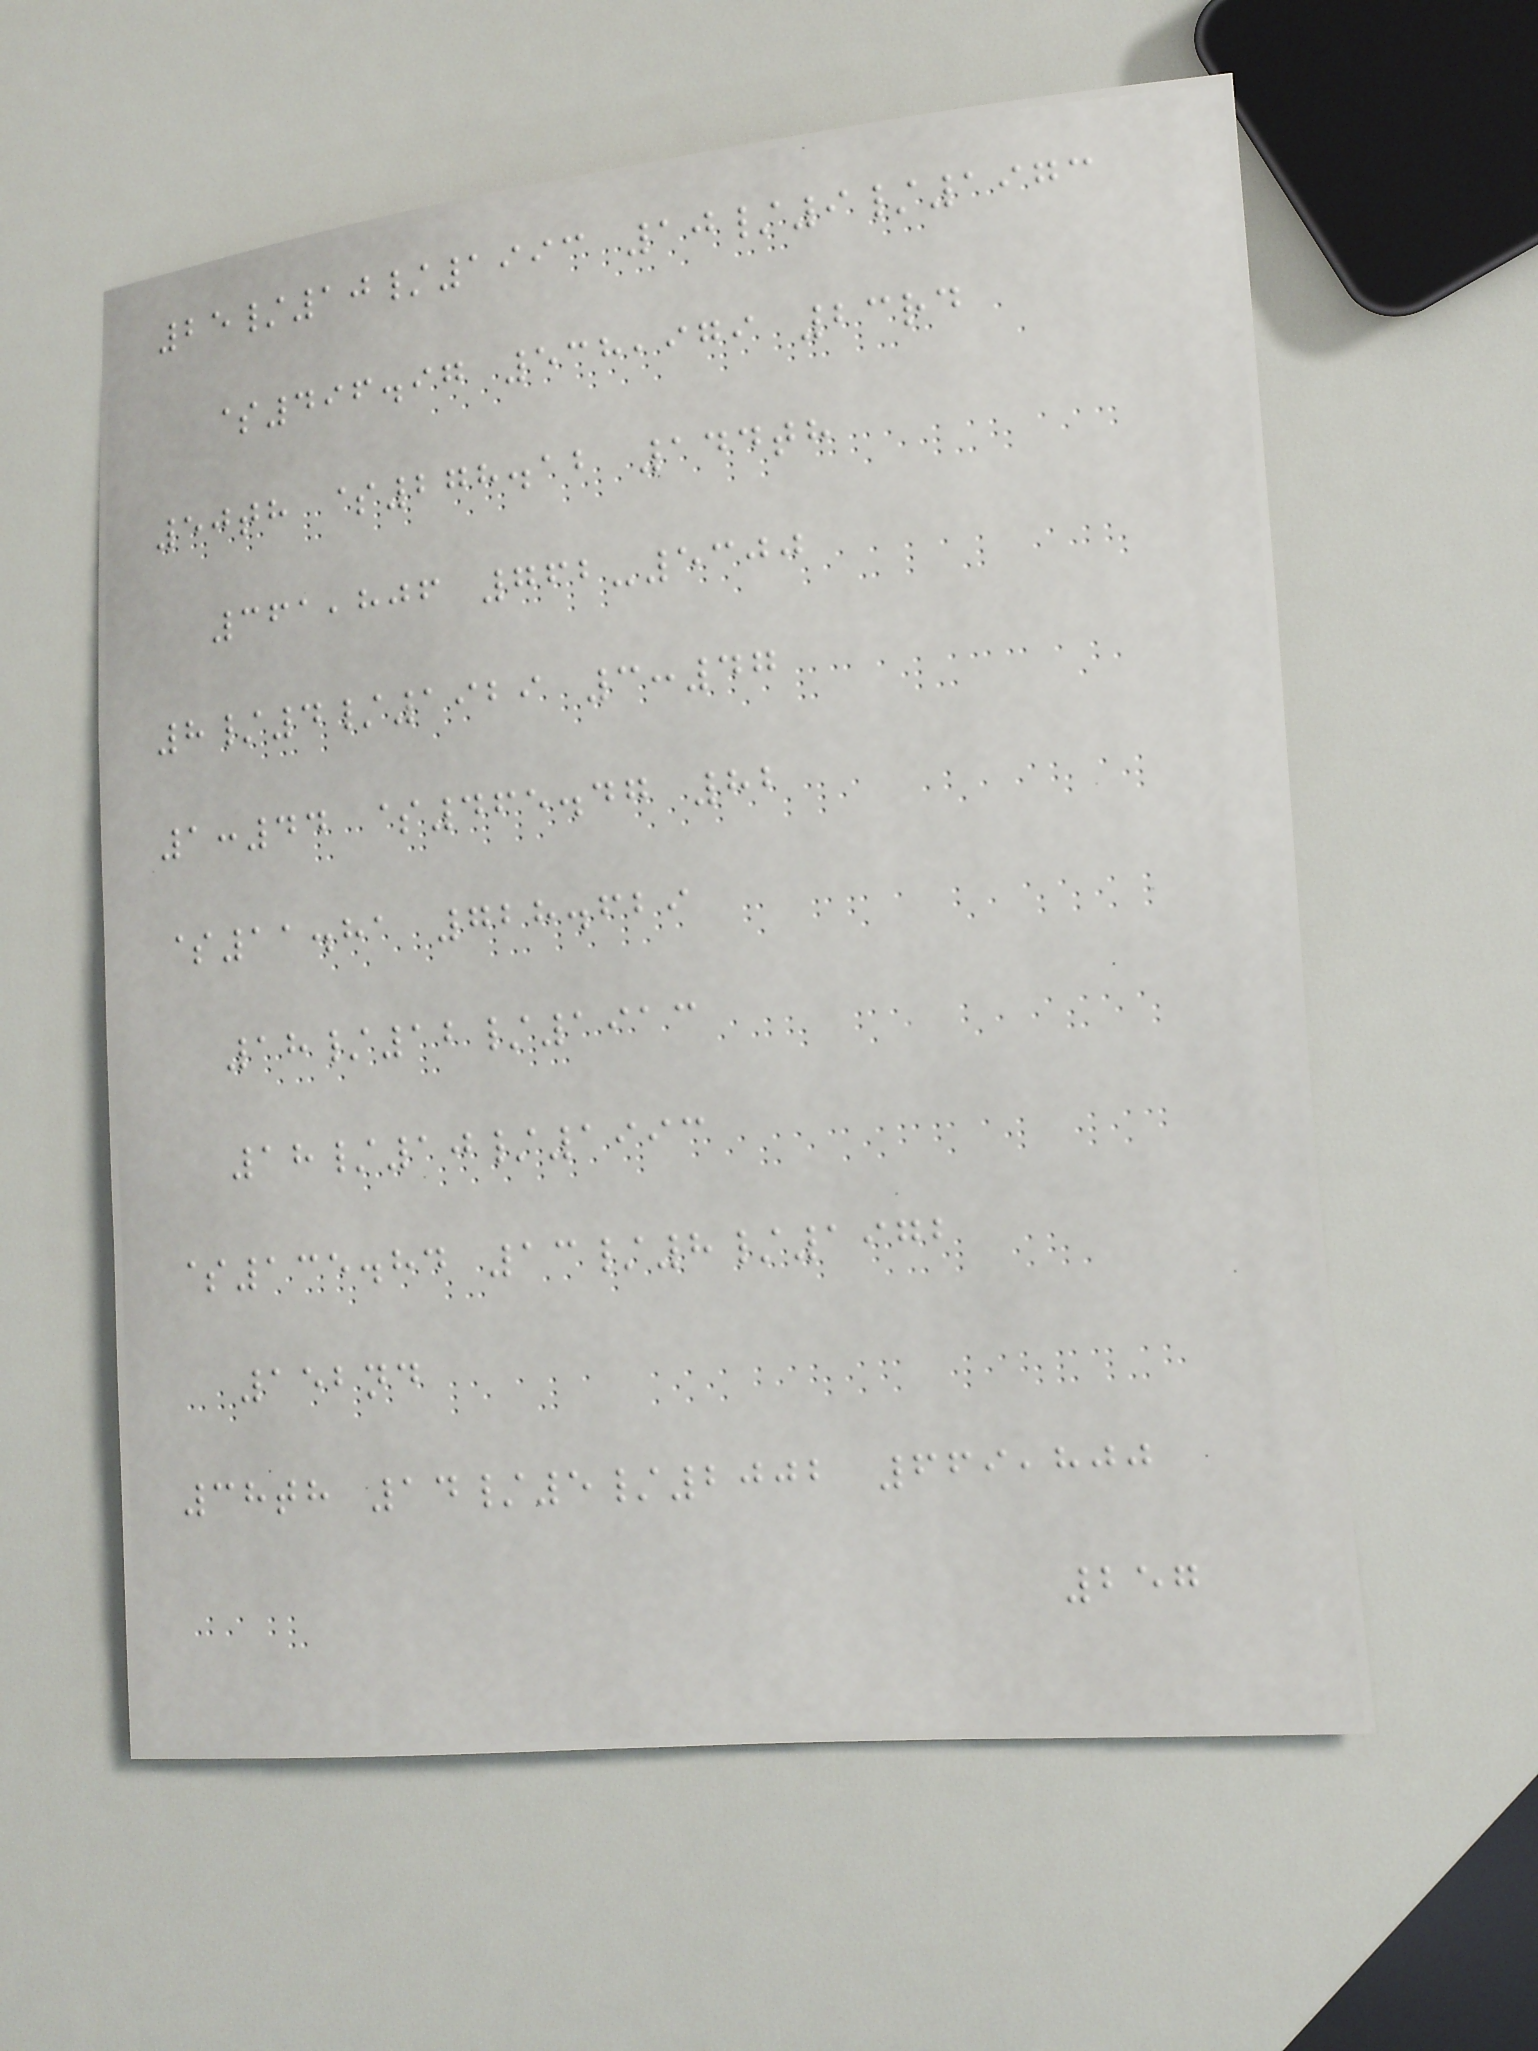25/10/1993 10/9/1973
$496.97 538,979 23rd
50th $278.12 144th
361,806 762-5300
8/4/1929 3:47
1:44 $465.47 82
$11.81 728.629
18/12/1913
18/10/1993
$135.84 13/8/1972
152nd
38th 14/5/2002 669,800
257
